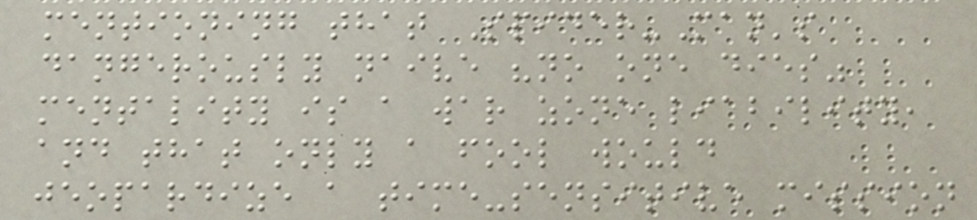mentioning that Spider-Man's
dangerously naive "no one dies"
mentality is a war zone liability,
and that only a fool would
jeopardize a time-sensitive mission
